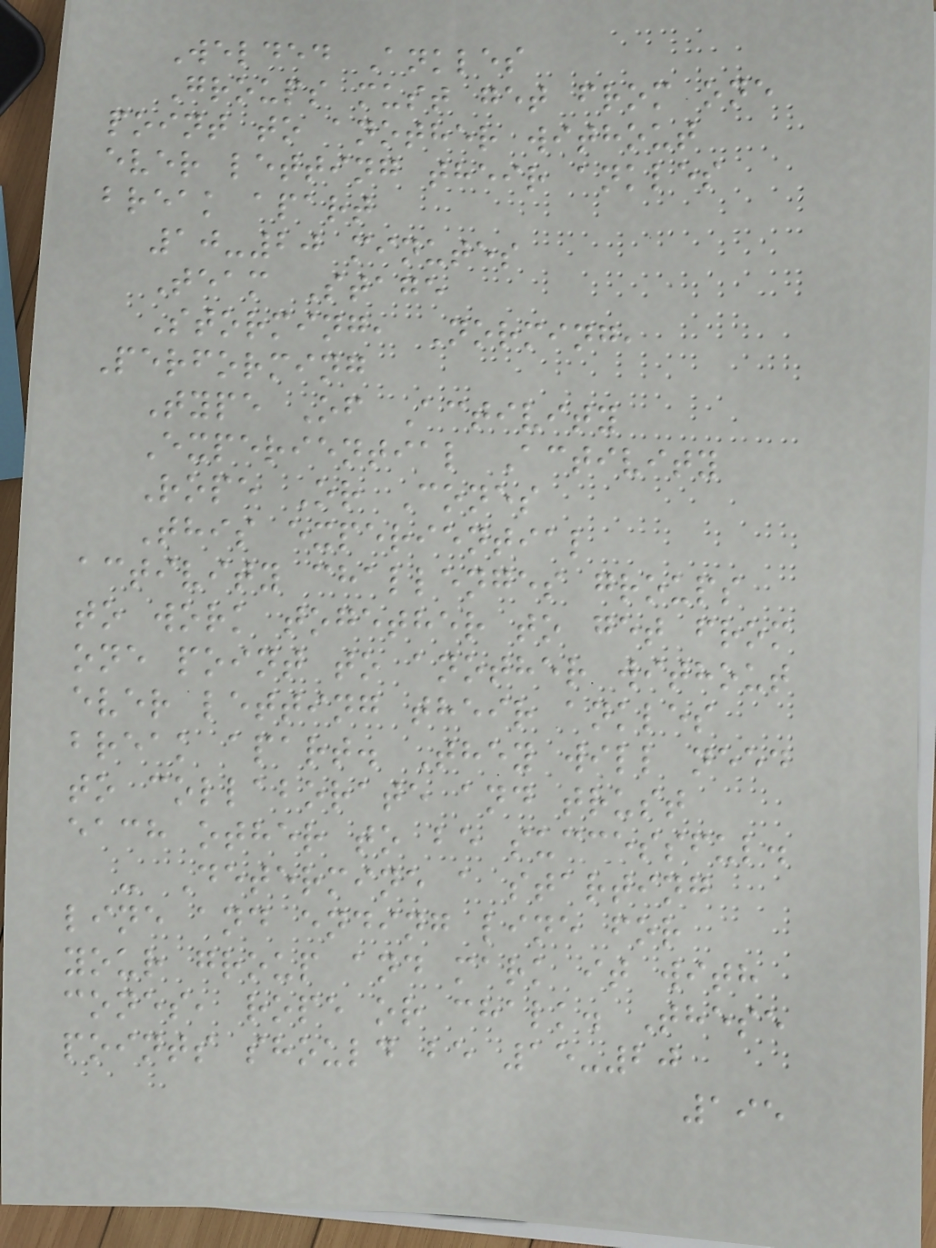Welded Ankles
Groups must get from one
point to another without
ever letting their ankles
break apart
10-20 minutes
Team Stage
Storming, Norming,
Performing
Type Of Activity
Experiential Activity
Rope Or Cones
This experiential
activity challenges groups
to work together to get from
one point to another without
ever letting their ankles
break apart. They will need
to collaborate and trust
each other to be successful.
- Determine a starting
line and ending line for
your group and mark it with
cones, rope or chalk. These
points should be 15-20
195
